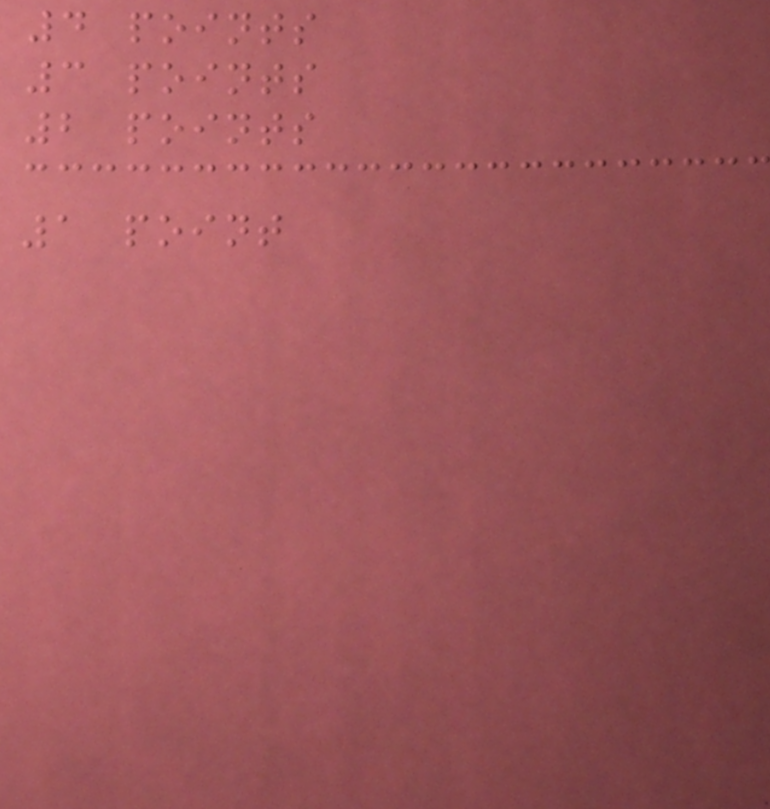4 points
3 points
2 points
1 point
